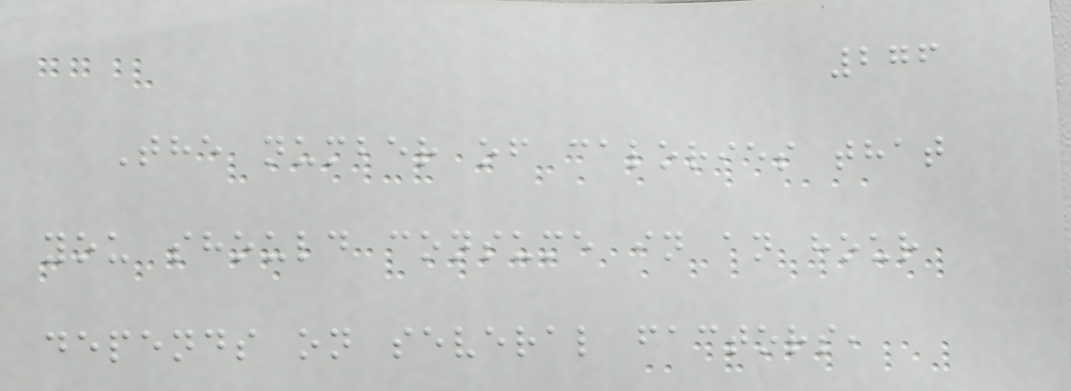276
The number of calories that
you should consume in an hour
depends on several factors,
